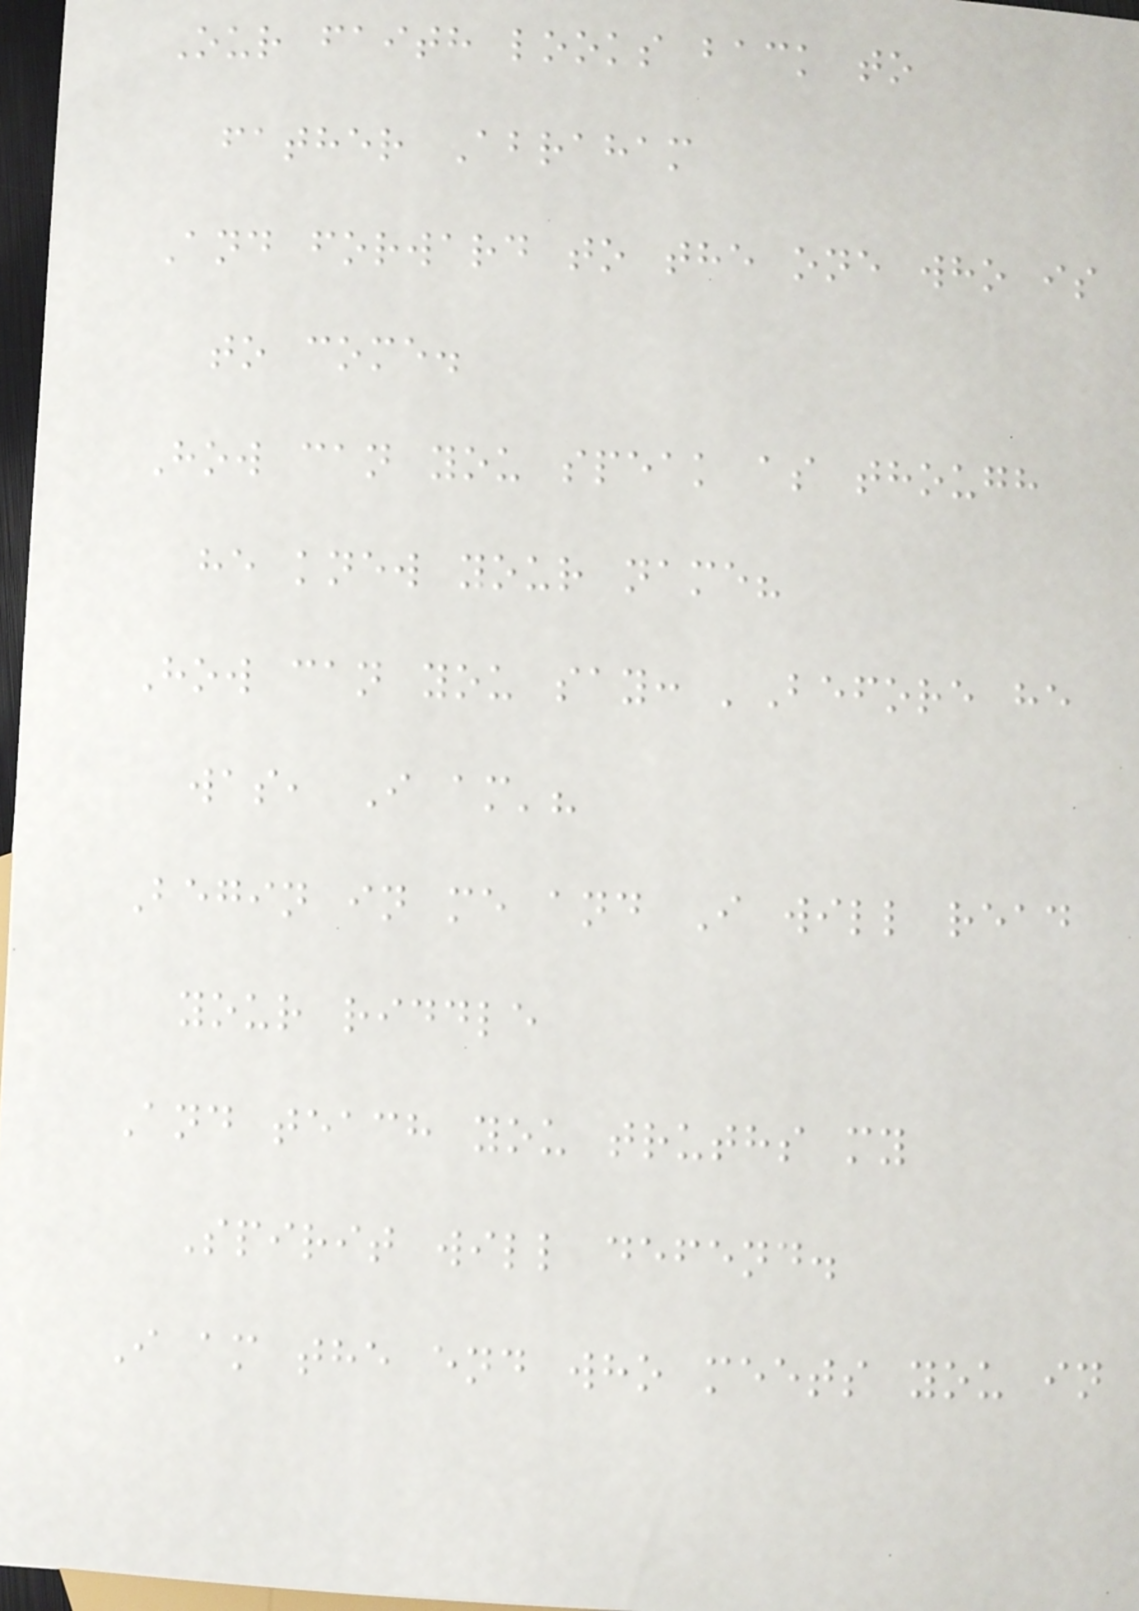Our faith looks back to
father Abraham
And forward to the one who is
to come.
How can you speak as though
he knew your name?
How can you say: 'Before he
was, I am'?
Begin in me and I will read
your riddle
And teach you truths my
Spirit will defend.
I am the end who meets you in
